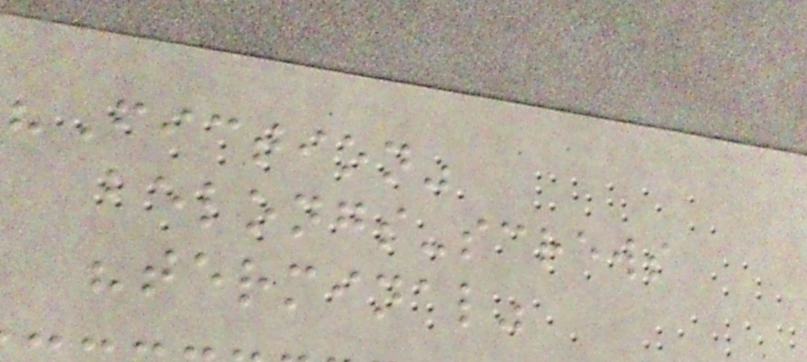"Fiction"
belongs-screws
"terminal"
